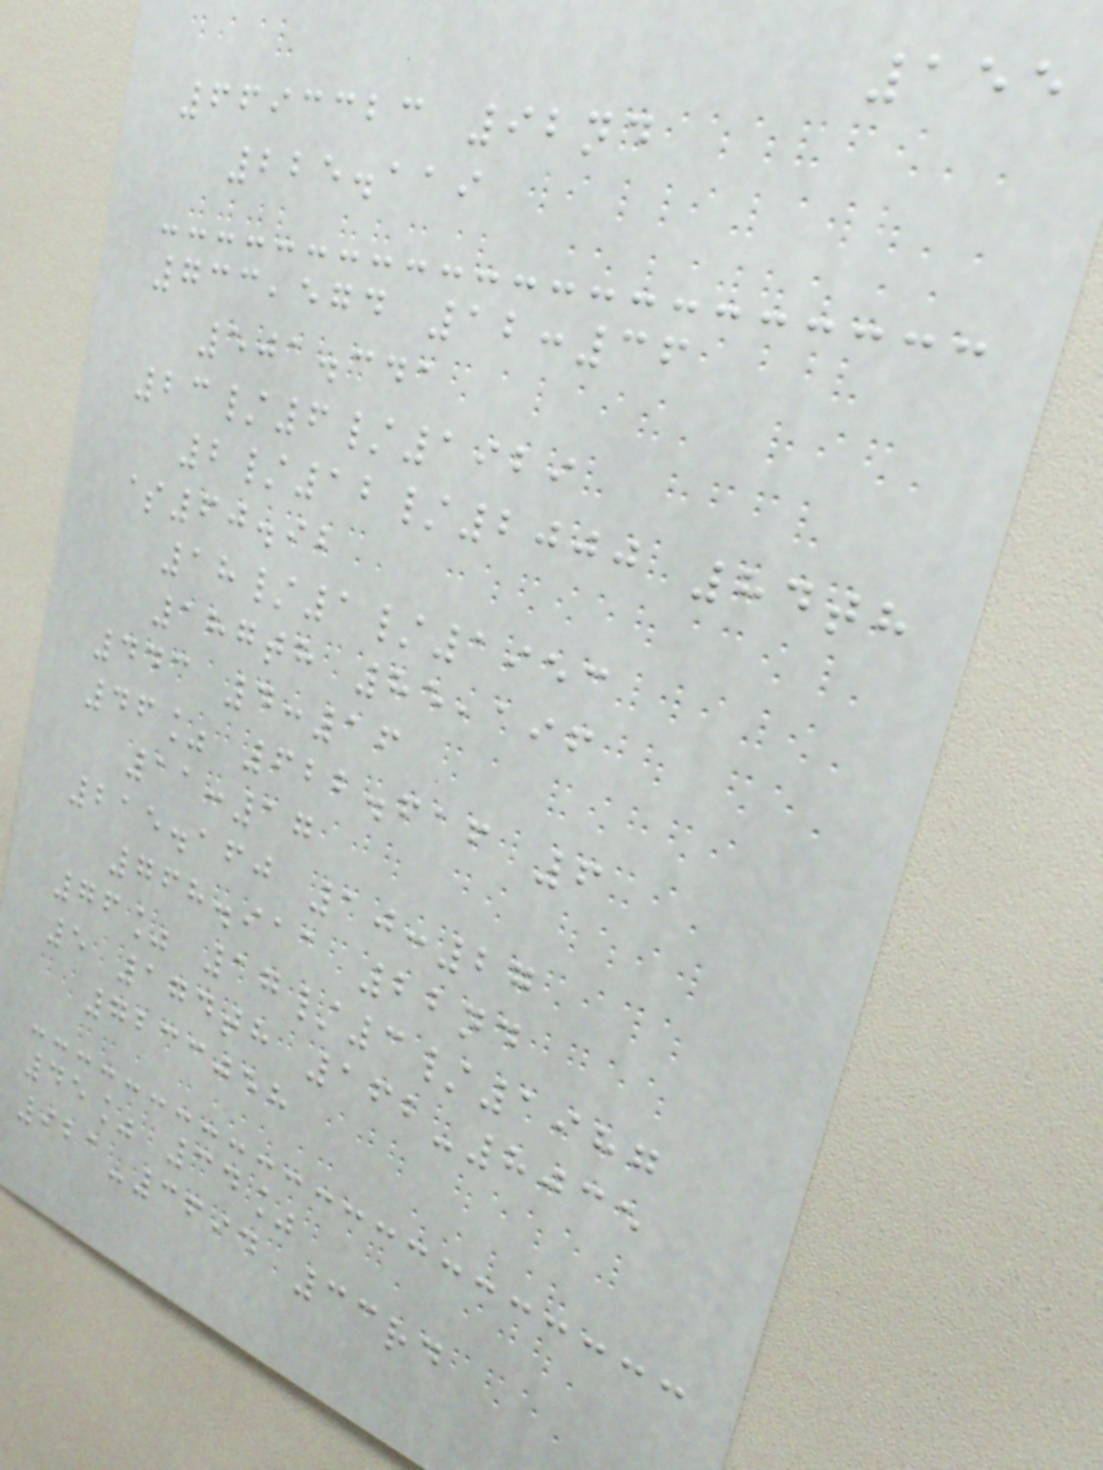155
6693323 92nd
225.119
733,574 12:36
501.341
23/6/1929
2/12/2000 84th
$60.92
18/1/1953
187th 85,196
443 4:16
46% 622.616 6
11:17
215.160 10:27
768.911 22nd
76% 17/3/1987
5 174th 162-8035
7233058
45% 34%
921-3694 33rd
